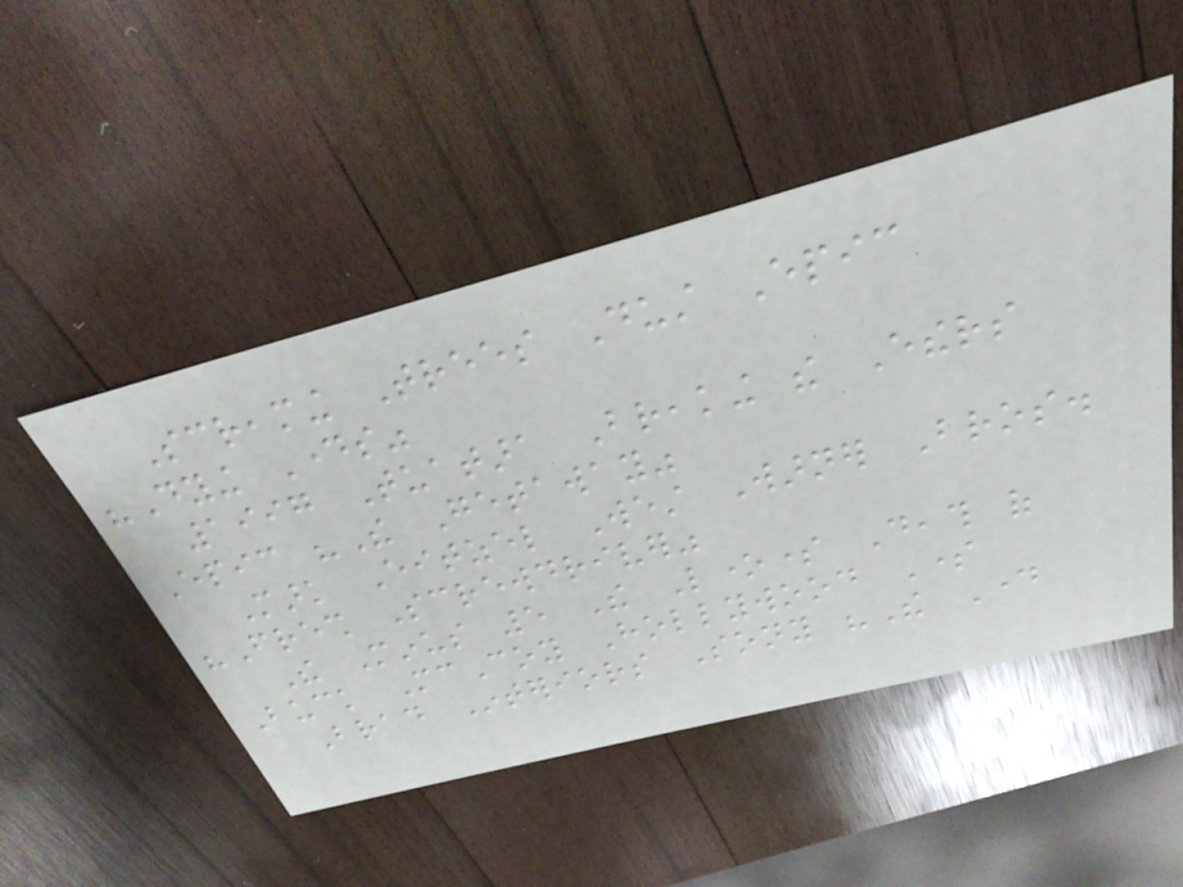Screaming Trees Dust Epic
"Dying Days"
1997 Tuatara Breaking the Ethers
Epic "The Getaway"
Mark Eitzel West Warner Bros.
"Fresh Screwdriver"
The Minus 5 The Lonesome Death of
Buck McCoy Hollywood Some
Brad Interiors Sony "The Day
